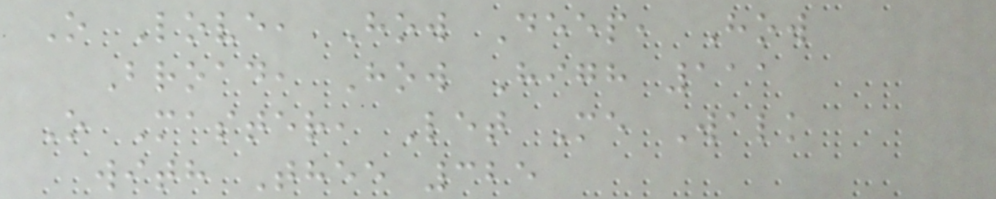O Love, How Deep, How
Broad, How High 111
O Master, Let Me Walk
with Thee 325
